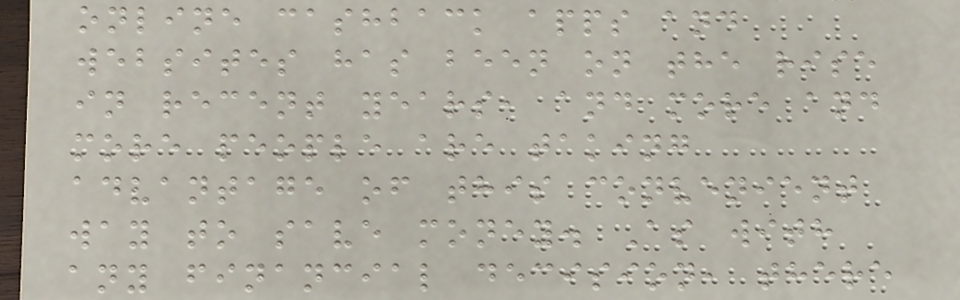online cashback apps and
websites has been on the rise
in recent years, and more and
more people are taking
advantage of this convenient
way to save money. As with
any financial decision, there
